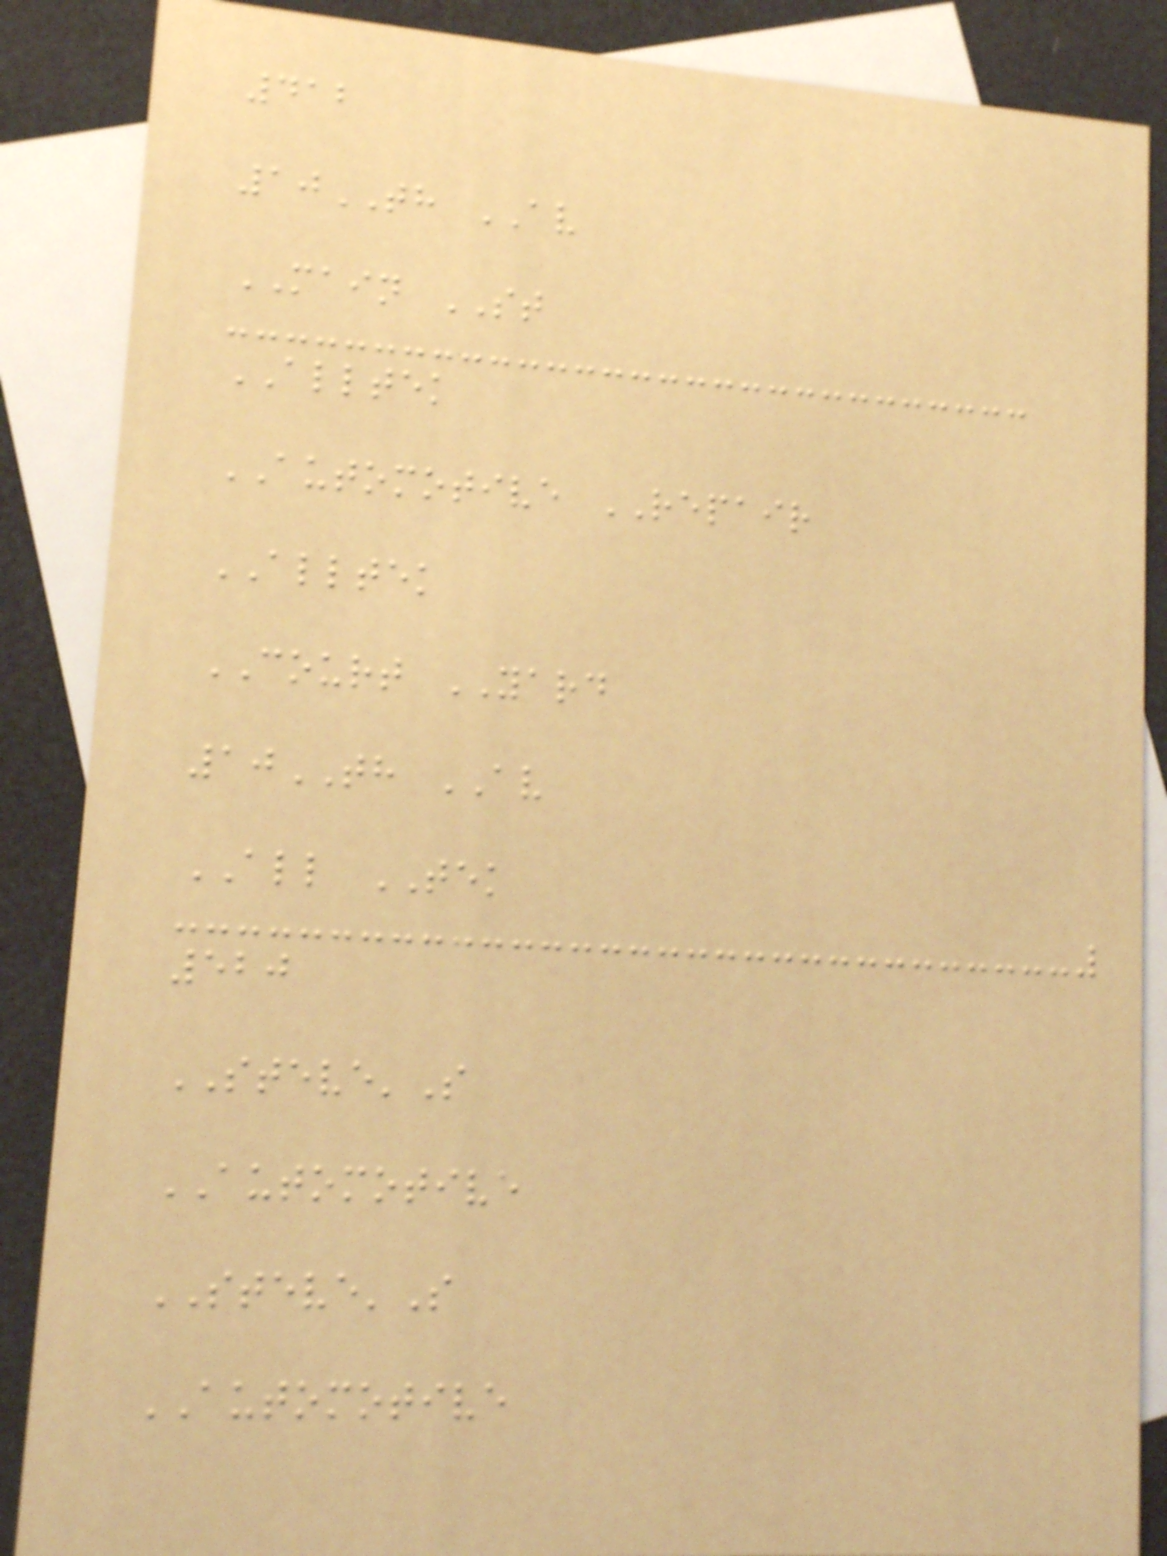412
10TH AV
MAIN ST
ALLTEK
AUTOMOTIVE REPAIR
ALLTEK
COURT YARD
10TH AV
ALL TEK
520
STEVE'S
AUTOMOTIVE
STEVE'S
AUTOMOTIVE
